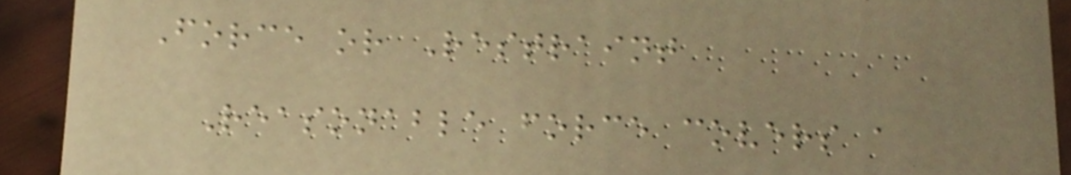Force or Restraint
Reasonable force covers a
